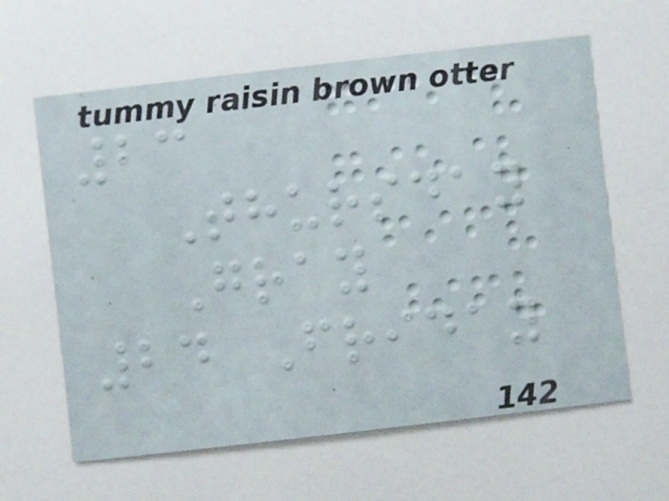23
Thursday
Gray
24 Friday
